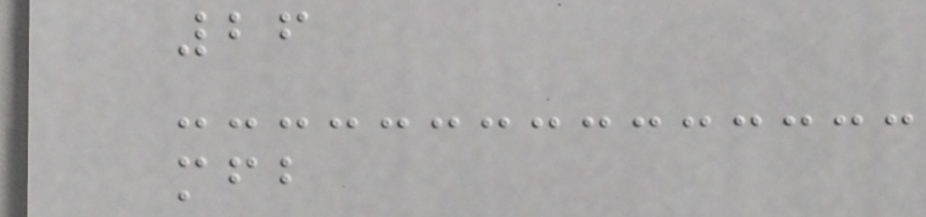26
mfb
